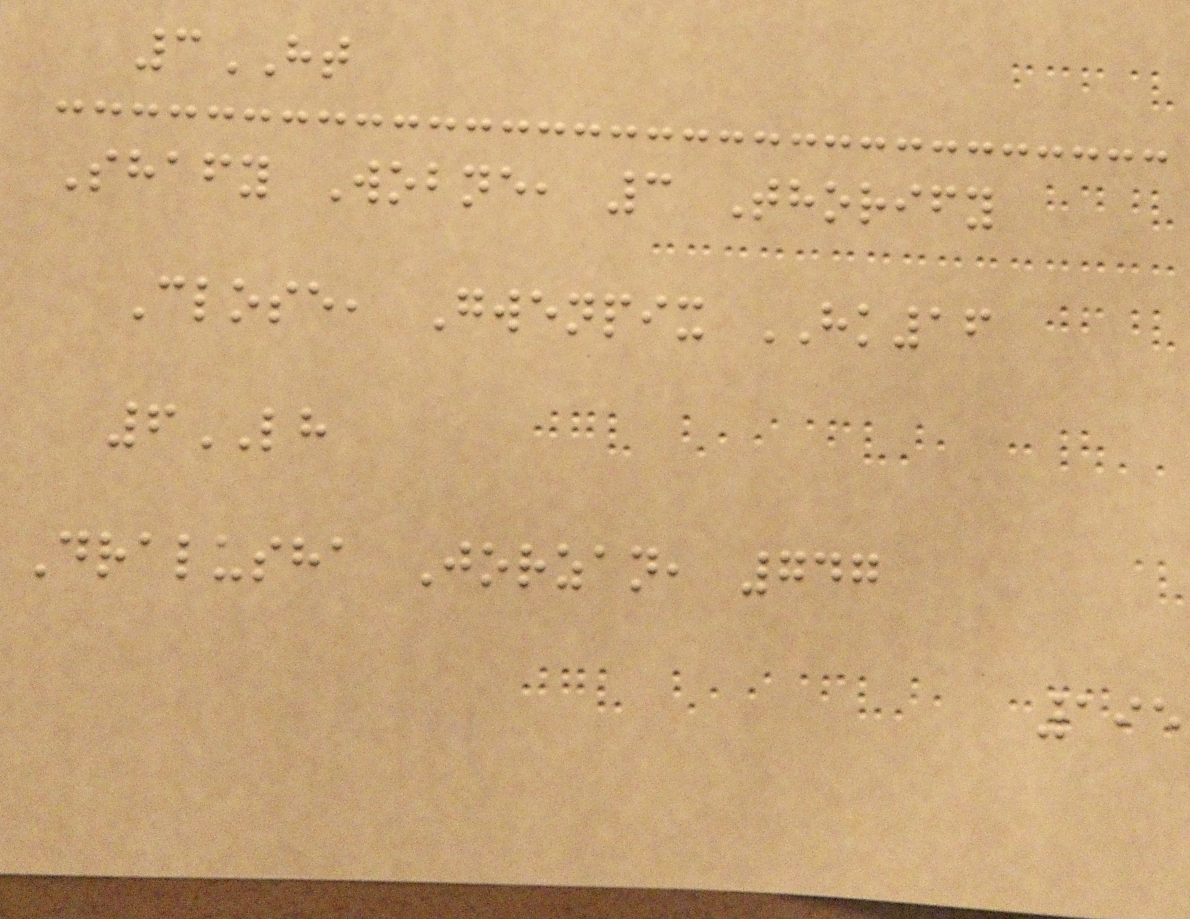3HT
Shafy Wobne, 3 Thorify
Close, Gwenpix HK16
6LH
Dralusha Jorzan, 747
195
